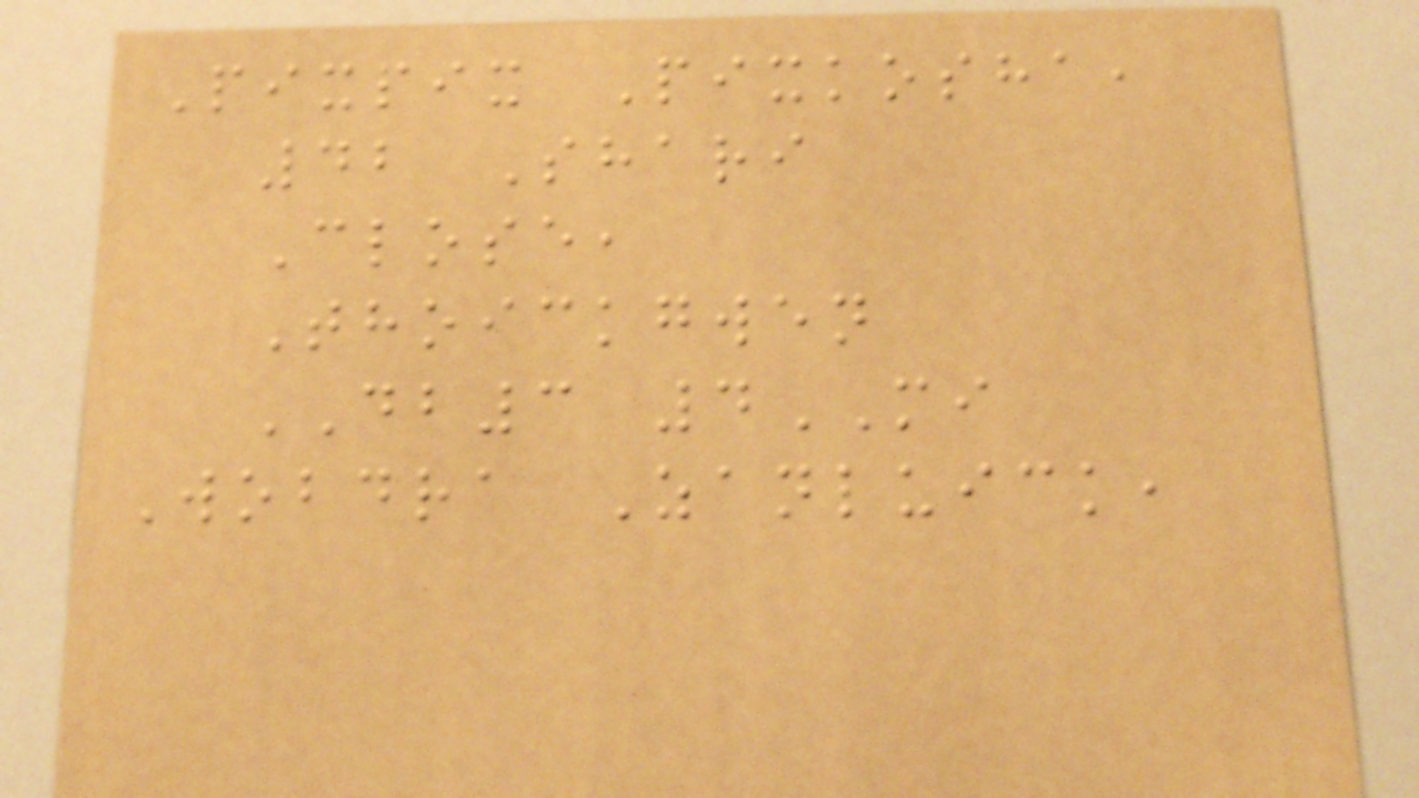Pixpix Pixkosha,
42 Shari
Close,
Thoickgwen
DB3 4MI
Wobdra Zanluick,
